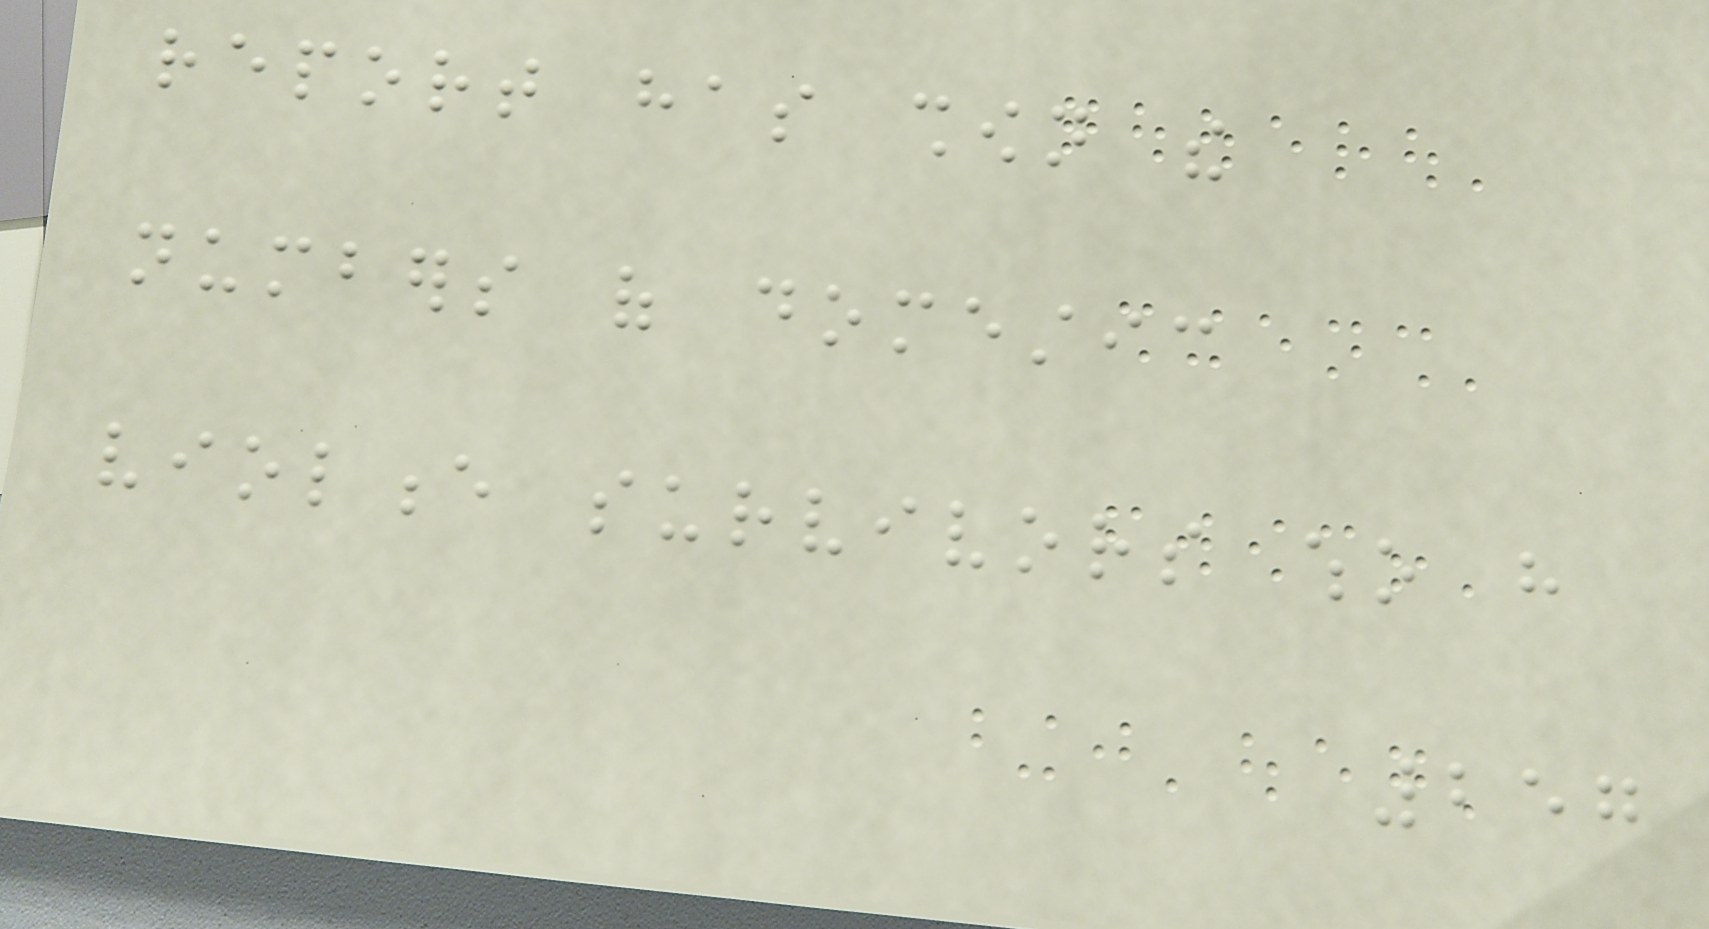report has shown the
numbers of domestic
violence survivors who have
257
